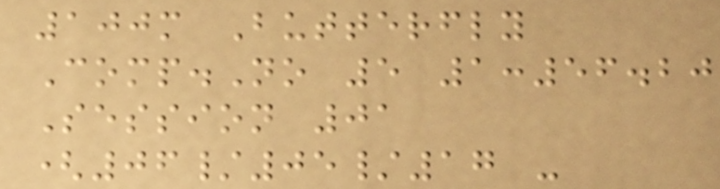100m Butterfly
Comp.No 5 1:56.20
Session 01
(06/05/17 -
